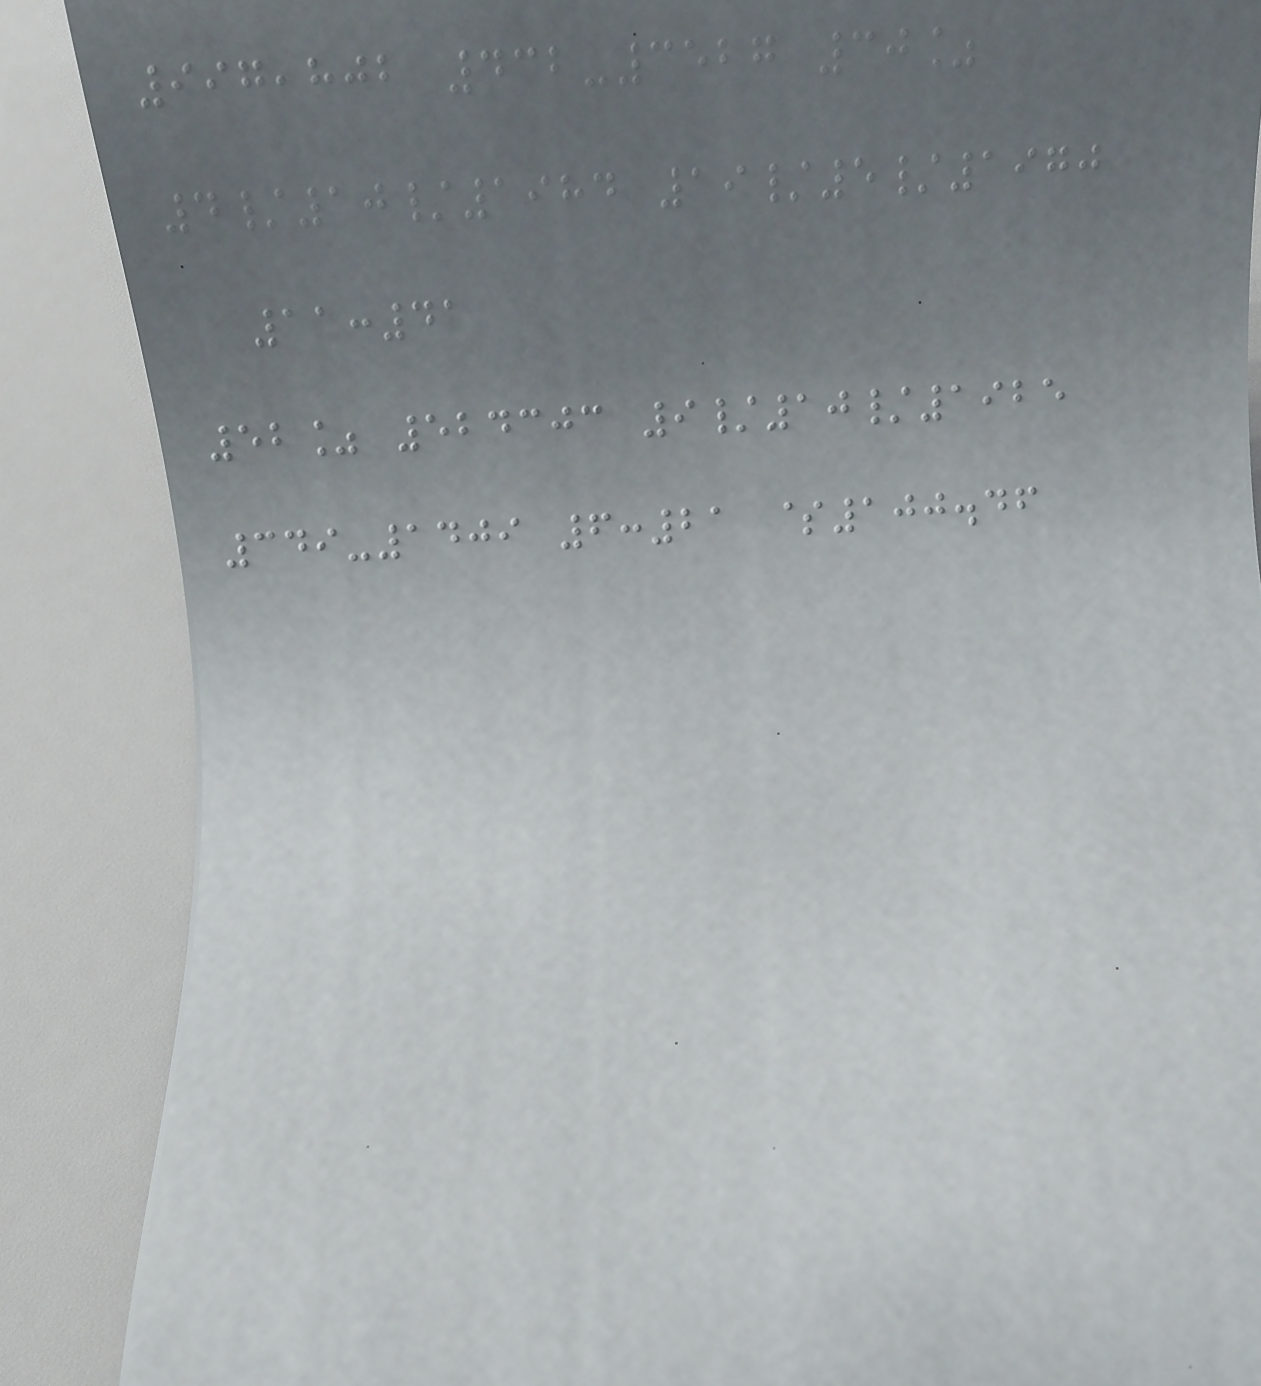997,802 432-3527 30%
4/10/1984 19/5/1970
11:41
52% 524303 9/10/1925
349-1409 6:21 $100.46
